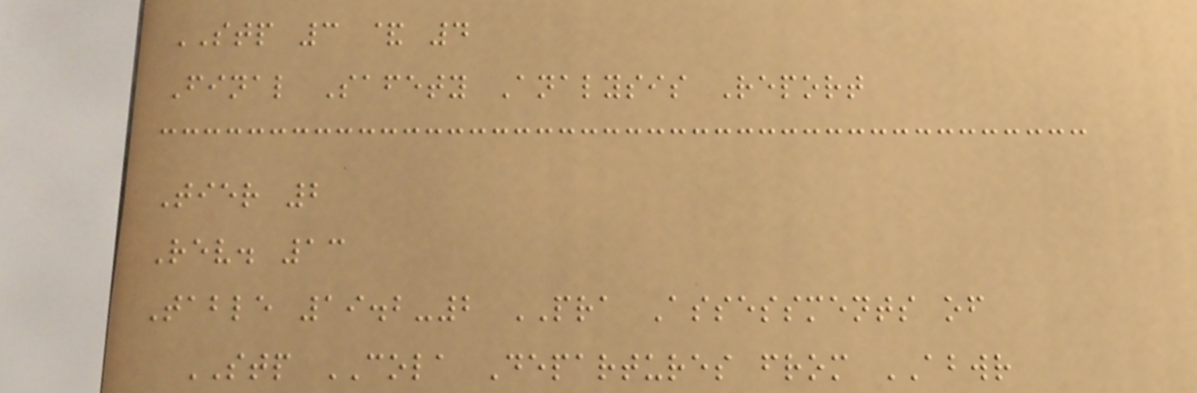STP 3 & 4
Final Safety Analysis Report
Tier 2
Rev. 13
Table 19.2-2 PRA Assessments of
STP COLA Departures from ABWR
